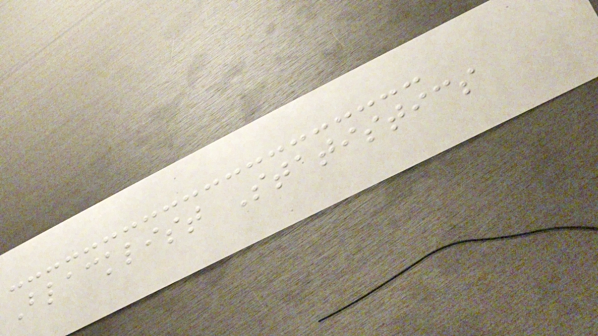Blacklist Statistics
